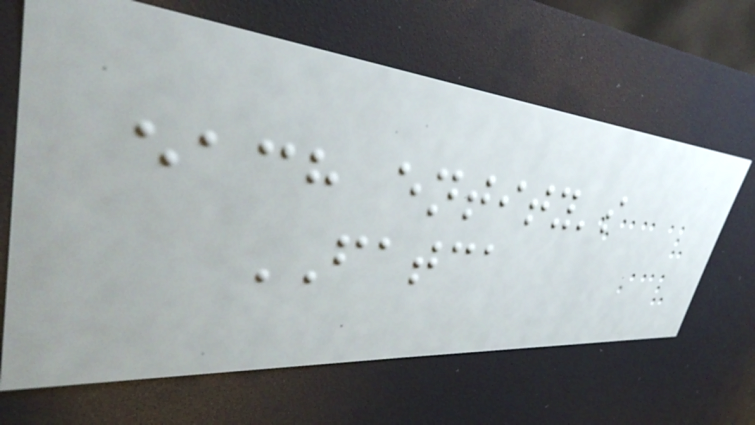each entity's
FATCA
